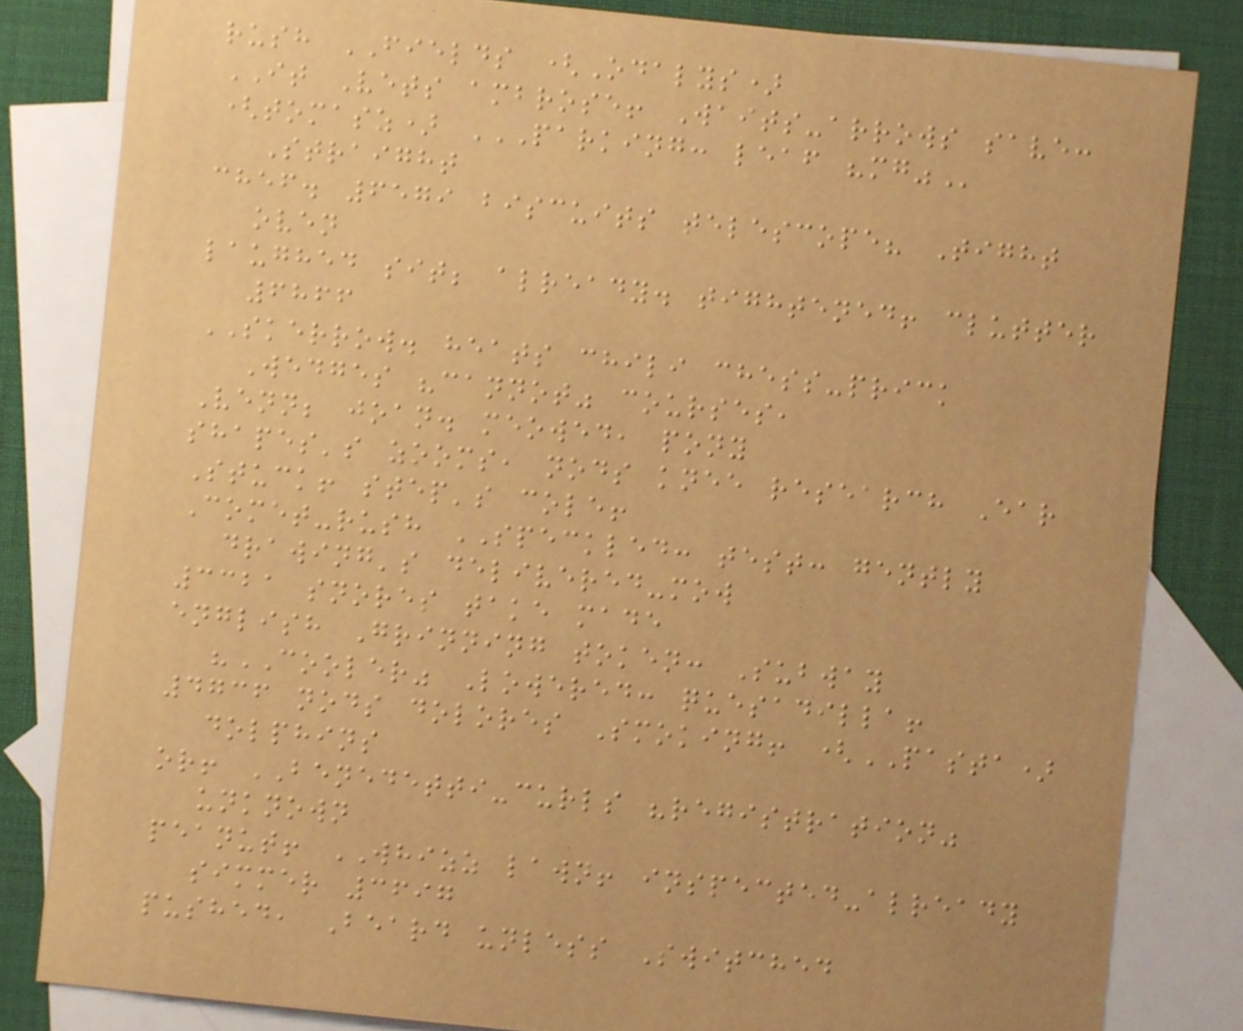rush FIELDS (Odalys)
IT Vets ambrose! Waits-arrows save:
(tomasz) PARKING: LEAF "MG"
Straight
chef. 6579 biscuits telescope? Tight
oven
laughed sit; already. tightened! clutter
6866
SKERROW. heats chili chess-prick
Wedges "cannot" courses,
Venn; joan. meowed, pony
shapes's zooms, nods knee research Ear
Stuck! step's cole!
Comet-rush SPECKLED: test: gently
drawing's delivered-mow
3321 snores take made
english Grinning token: Subway
"COOLER" Lowered: quesadilla!
4736 nods dolores Smoking! (PASTA)
dolphins
or! BENEDETTI-curls "registration"
unknown
peanut! WHIZZ lawn! inspected-already
simmer 3697
pushed, Beard unless Switched
